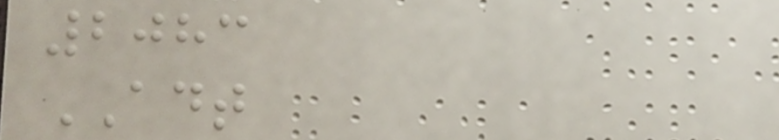2083
ADT
